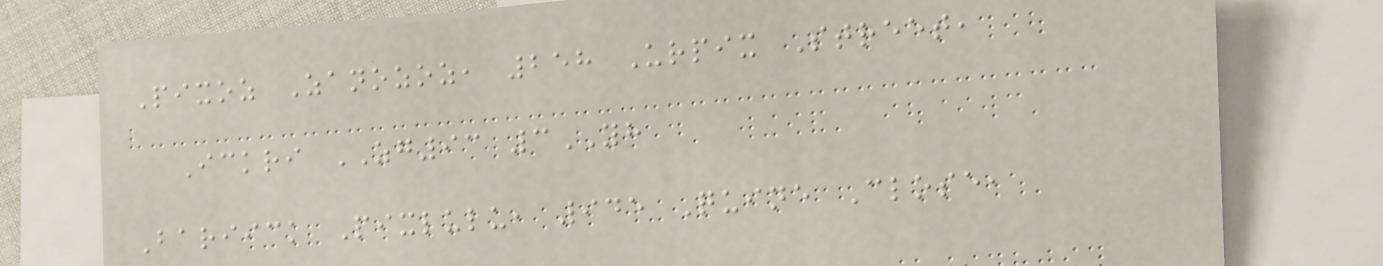Pixoz Zanozoz, 258 Urpix Street,
Ickri ZG93 3YH
Bariick Pixlulu, 945 Quine Close,
